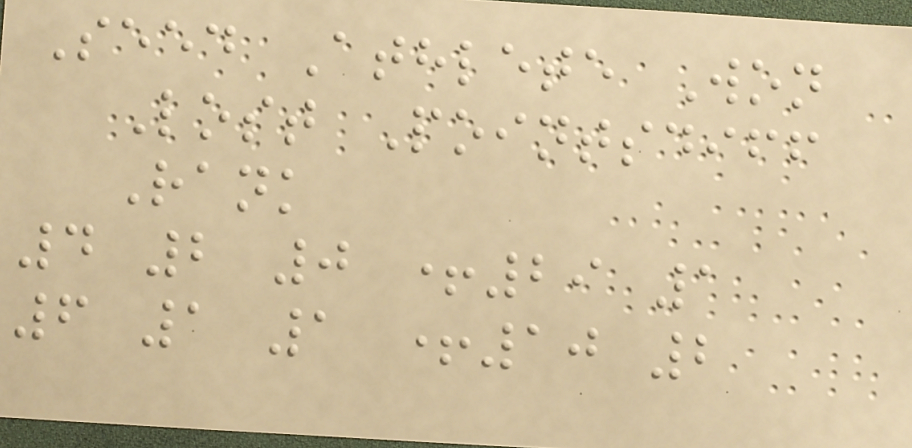Seed Athlete Won
Lost Pointsdiff
Rank
4 2 0 +29 1
6 1 1 +10 2
